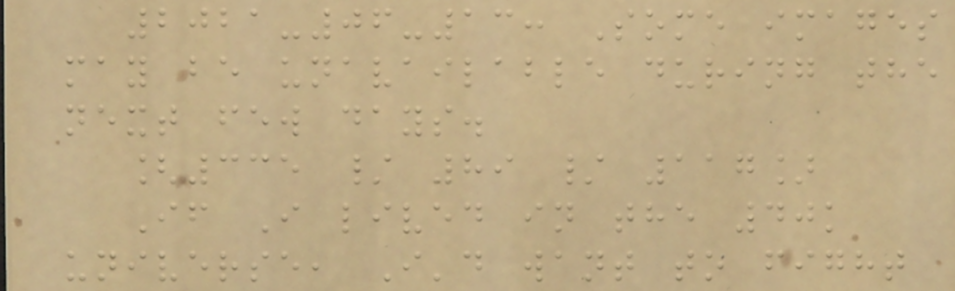2021-06-13: Some images
may be unavailable during the
next few days.
[335 / 89 / 117]
If I lived in the 40k
universe, I'd want to fight
